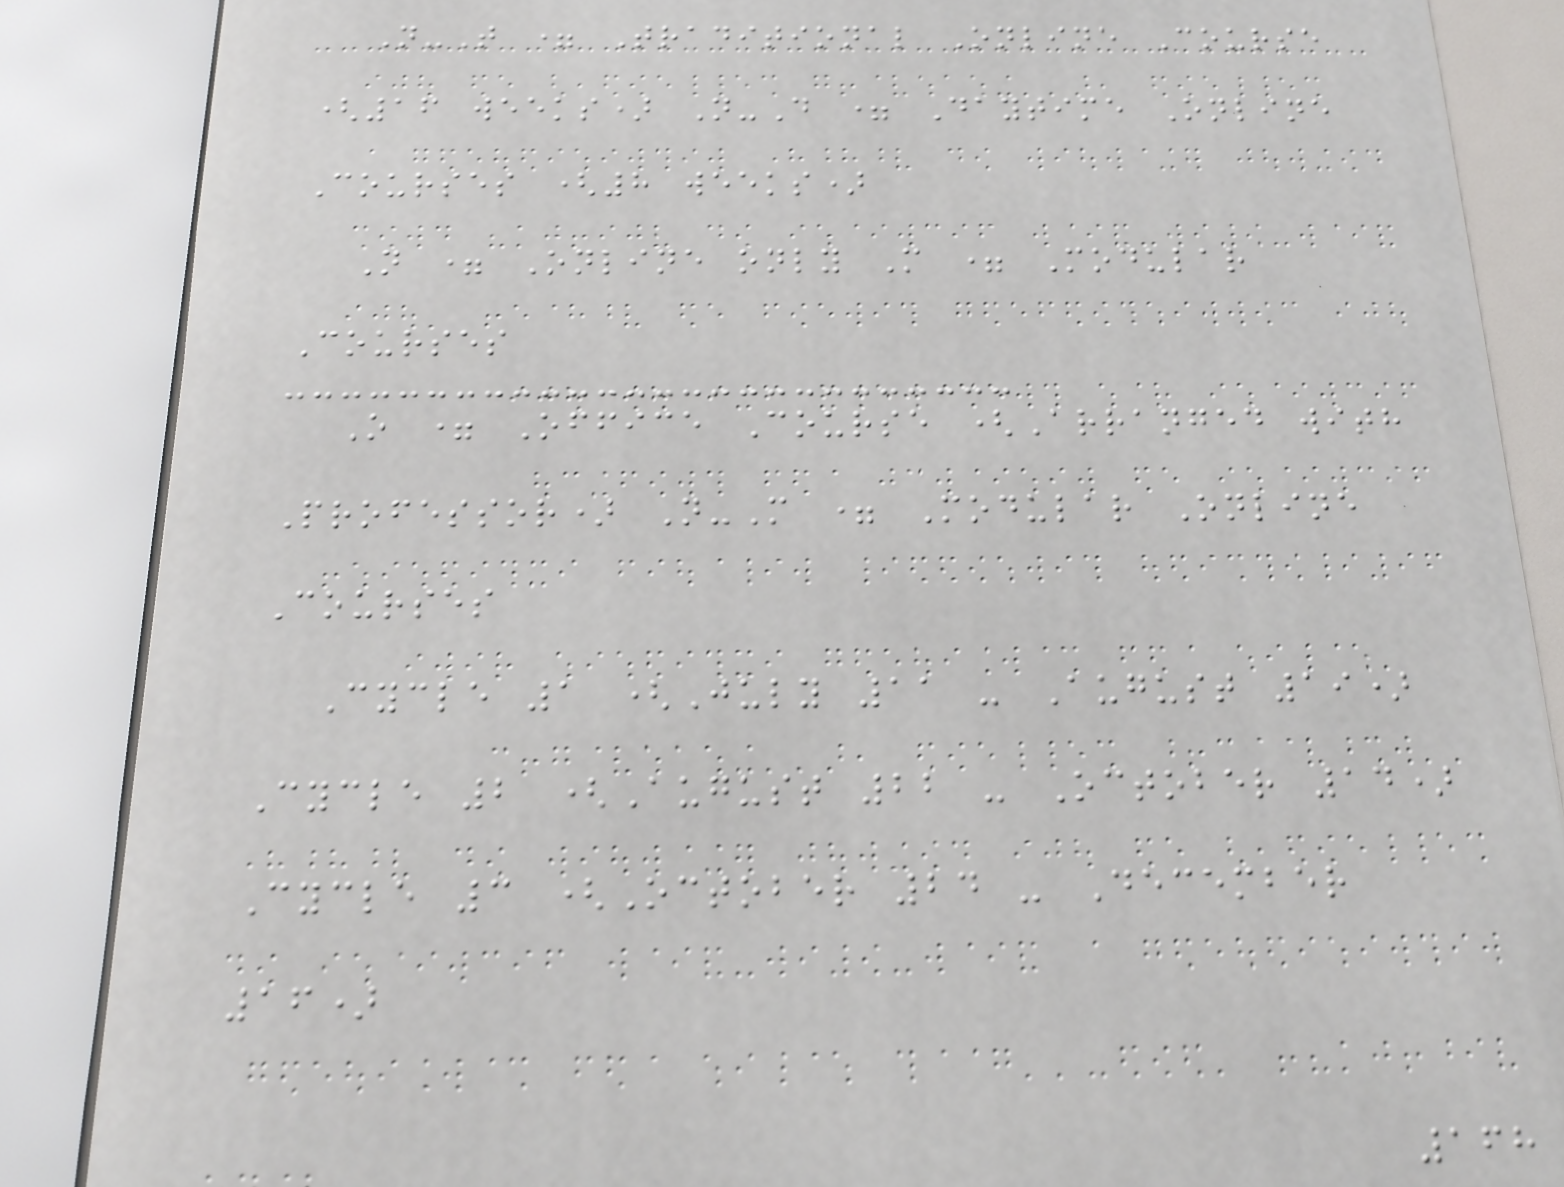N-T = Traditional Online Course
(16 weeks) N-D = Daytime Online
Courses (8 weeks)
N = Online only M = Modular
Courses
O = Office Course (Arranged with
Professor) N-M = Modular Online
Courses
Cycle 1 (July 11 - August 19)
Cycle 2 (August 22 - October 14)
Cycle 3 (October 24 - December
16)
168
